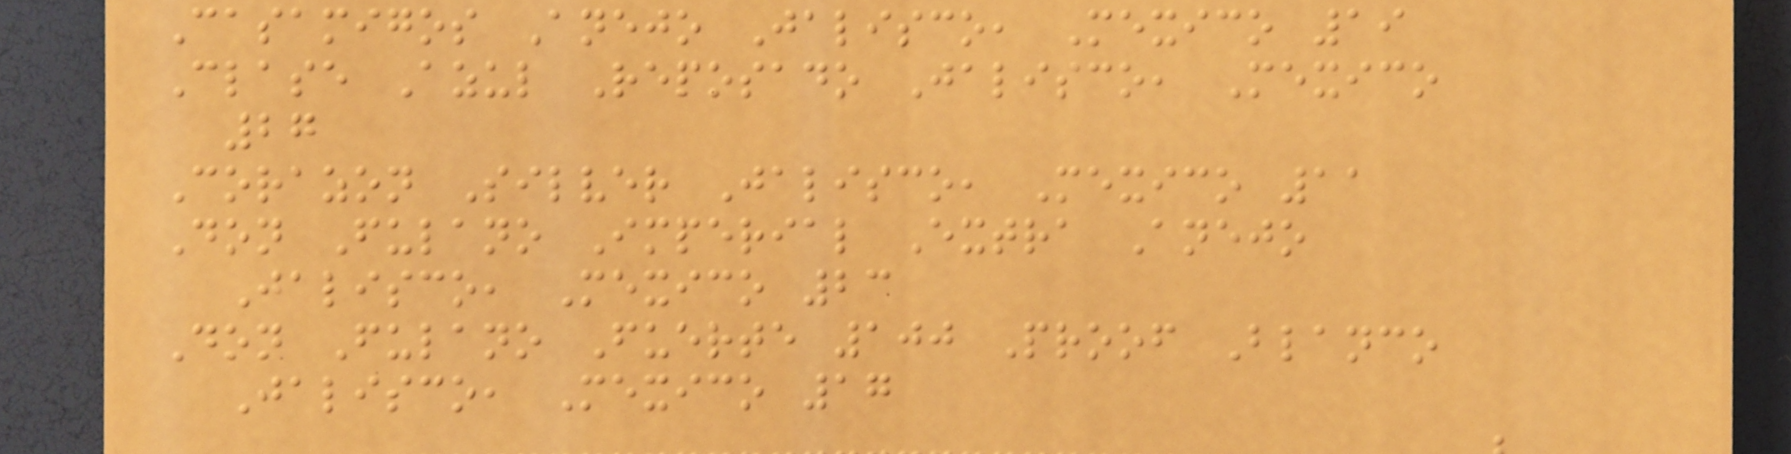Casamigos Anejo Jalisco, Mexico 19
Clase Azul Reposado Jalisco, Mexico
27
Corazon Silver Jalisco, Mexico 11
Don Fulano Imperial Extra Anejo
Jalisco, Mexico 23
Don Fulano Fuerte 100 Proof Blanco
Jalisco, Mexico 17
